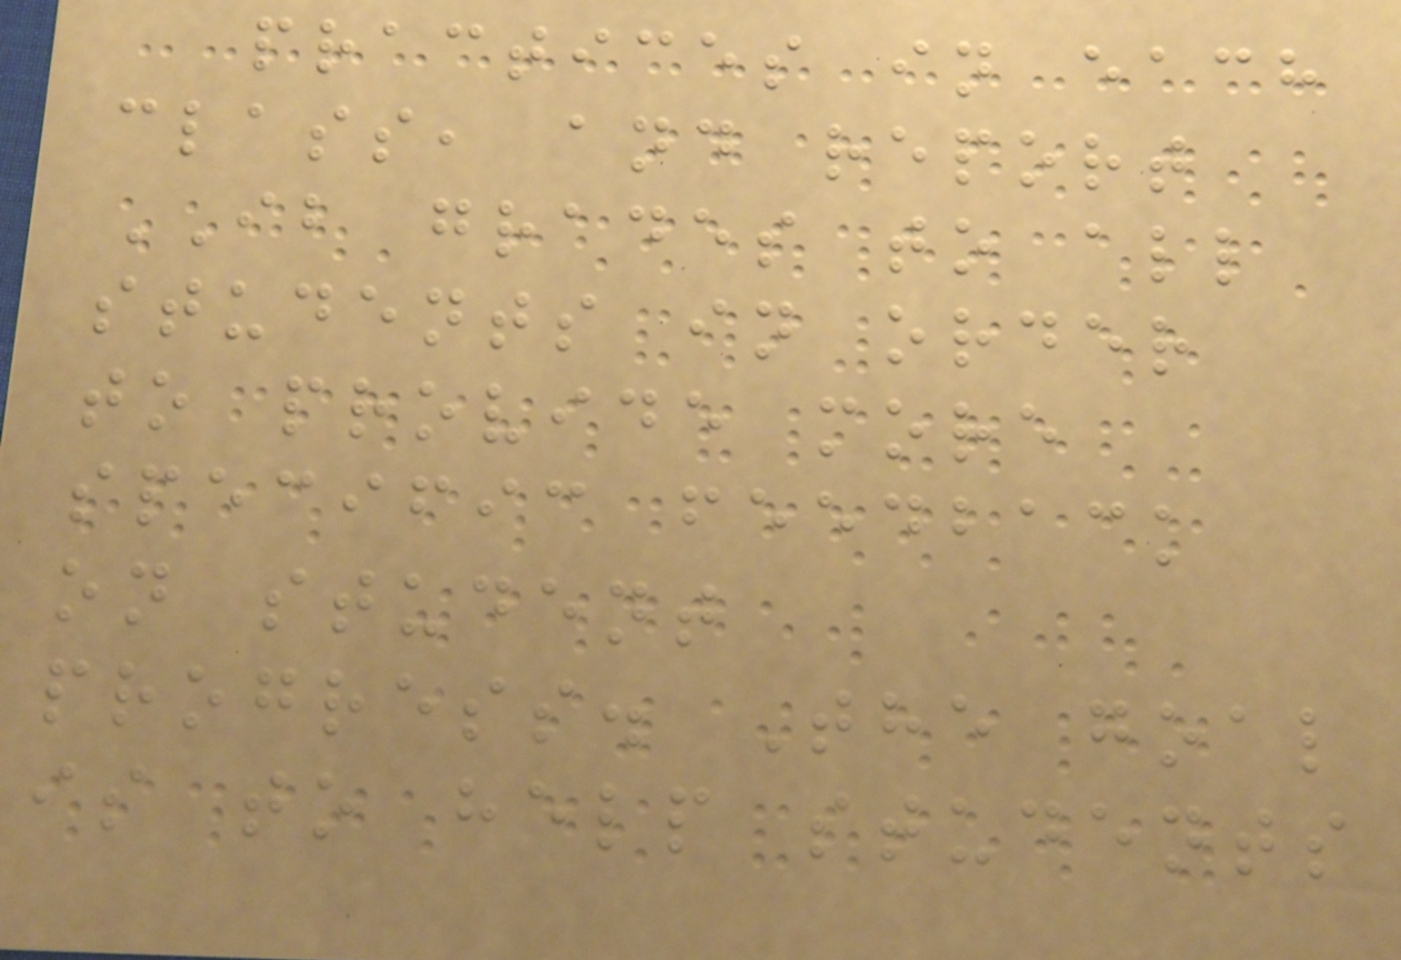practices in each
class, and report
IB grades to all
students in order
to provide more
specific feedback
on student
progress. The goal
is to help students
